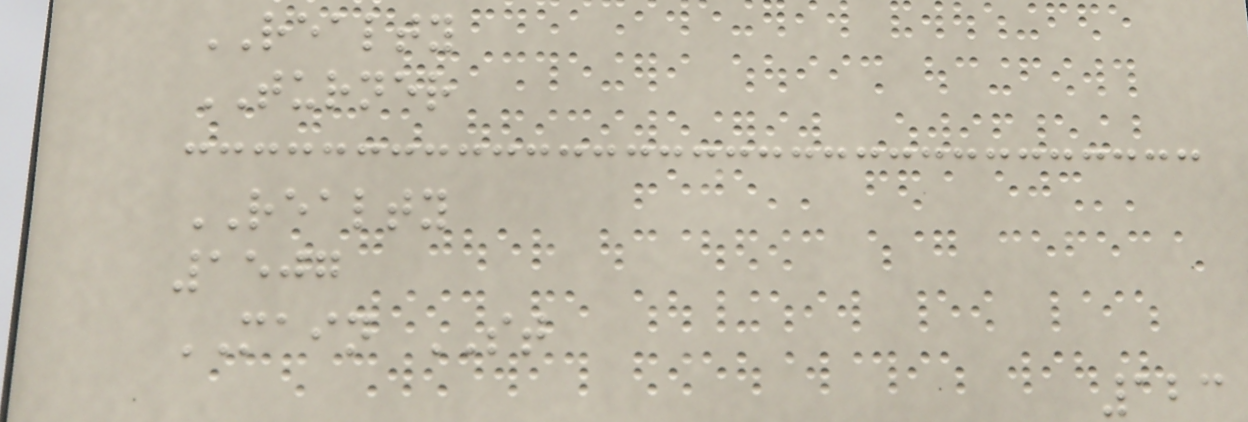REALTY
TURNER
REALTY
1507
MAIN ST
123
